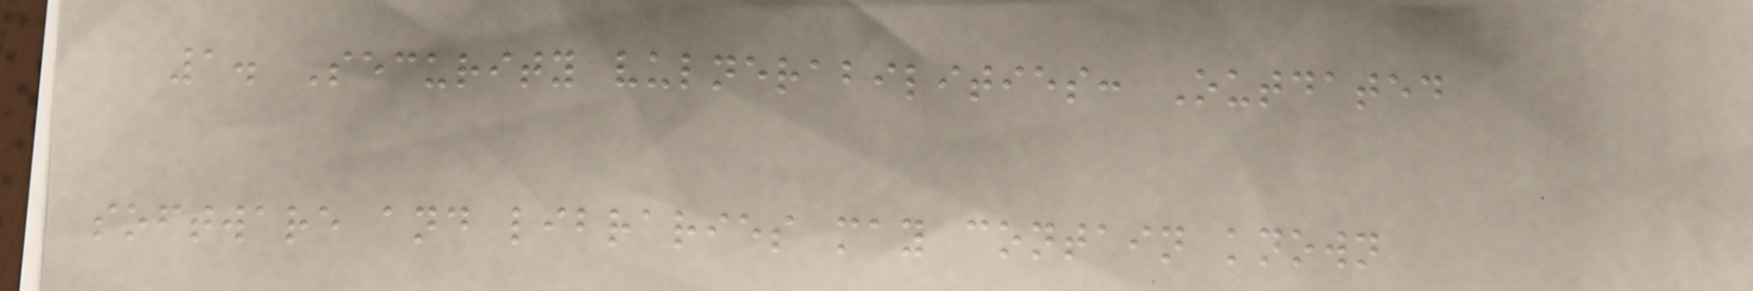1. Security vulnerabilities: Outdated
software and libraries may contain known
